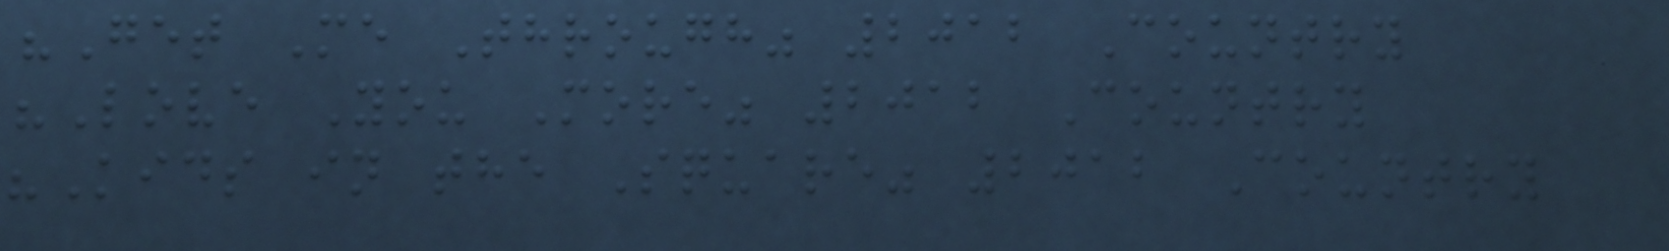"Get Me Through" 2012 Country
"Love You More" 2012 Country
"Kids in the Square" 2012 Country
